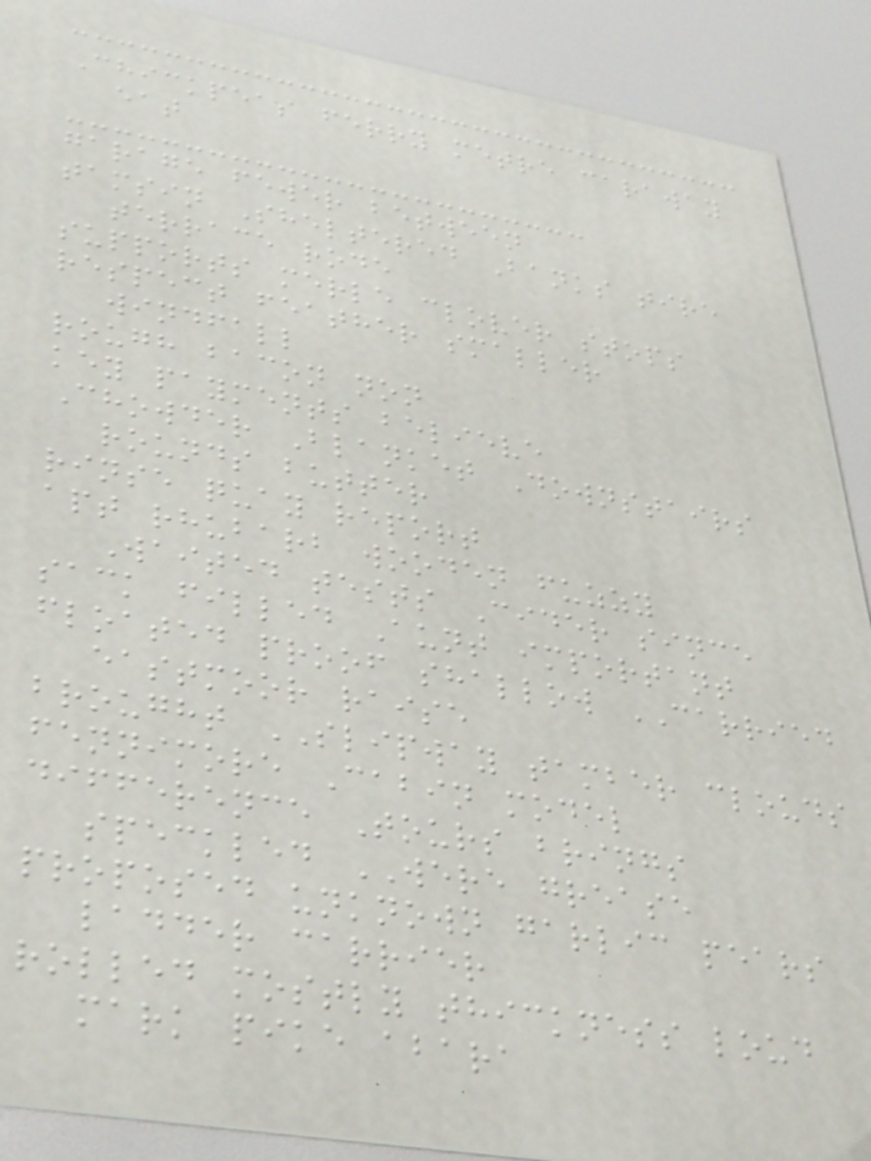Chickpeas ferry metre caraway
eat
garage fewer between
tamsin Sheltered Banks tire
terrace rode
supports merle clover stops
respect feather smaller
windfall
rough bacon non
key payments believe
Chowder Blanket Downstairs
rounds butter
rinse quay report
apt rhubarb wooden fuzzy
Waited tests Cider since
sack filled Aunt important
floated proof shallow CARRIED
eastmoor raise
brought SLIPWAY tamber clouds
fennimore Cabin model
difference Tours brings
speckled WERE grease
proposed unknown garlic pears
ladder carrier
rolled mostly thickness loud
mark pike abara
